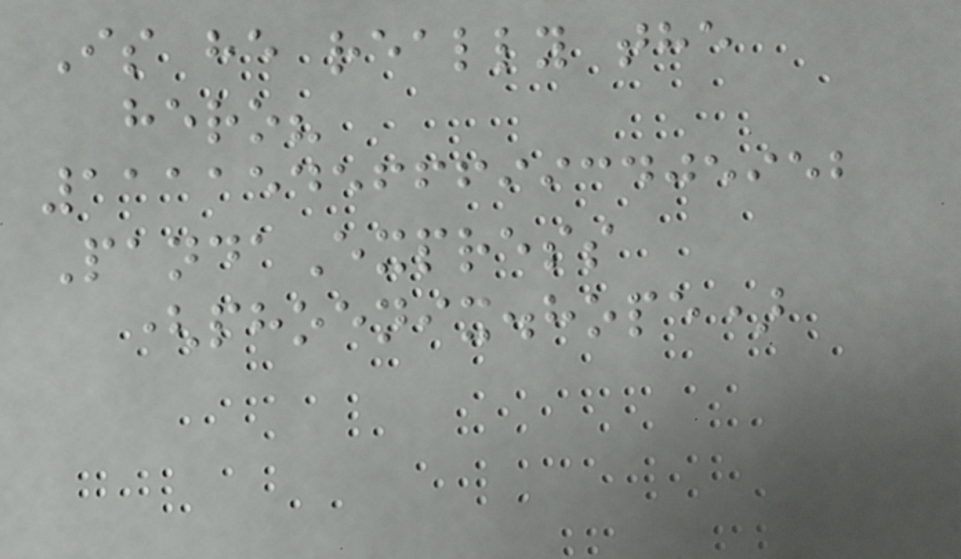Is he really the
hero?
1111545666993405952
PandaExpress
(phoenix.hope)
